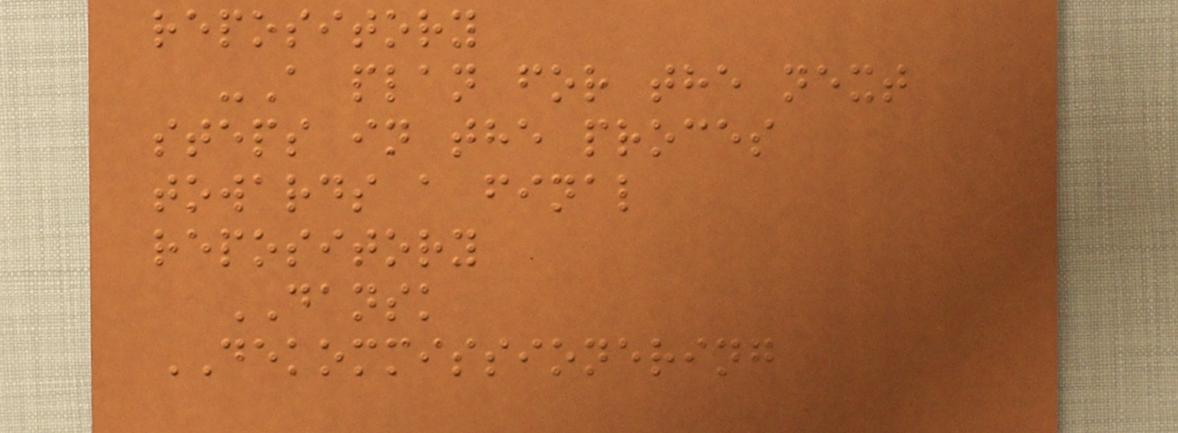repository
-A plan for the next
steps in the proces
towards a final
repository
DANSK
DEKOMMISSIONERING
